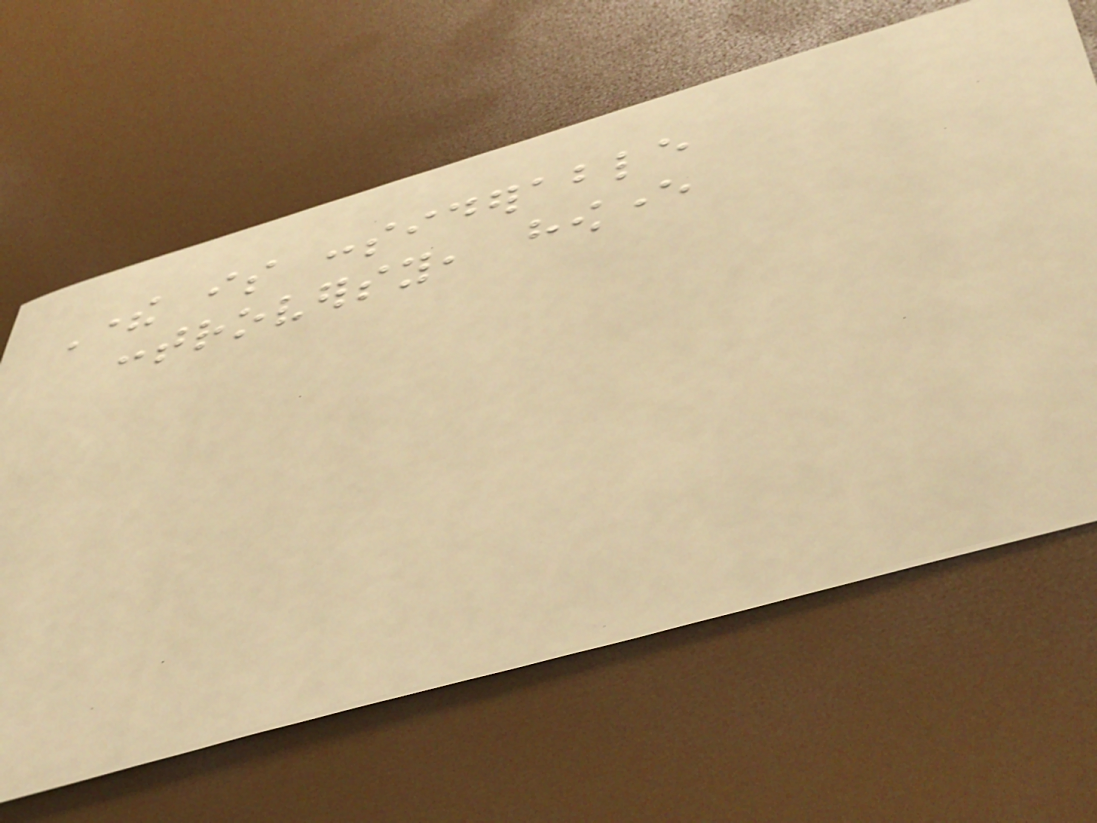There is considerable
controversy, however
